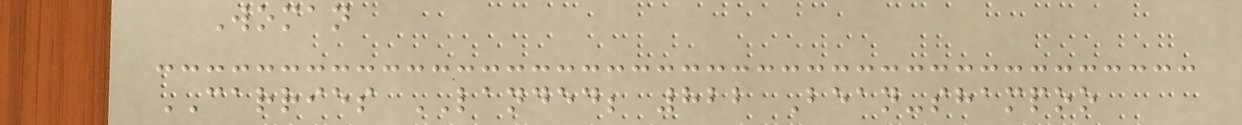Woman
CARRIES LANDED; 822 Bean-shampoo
